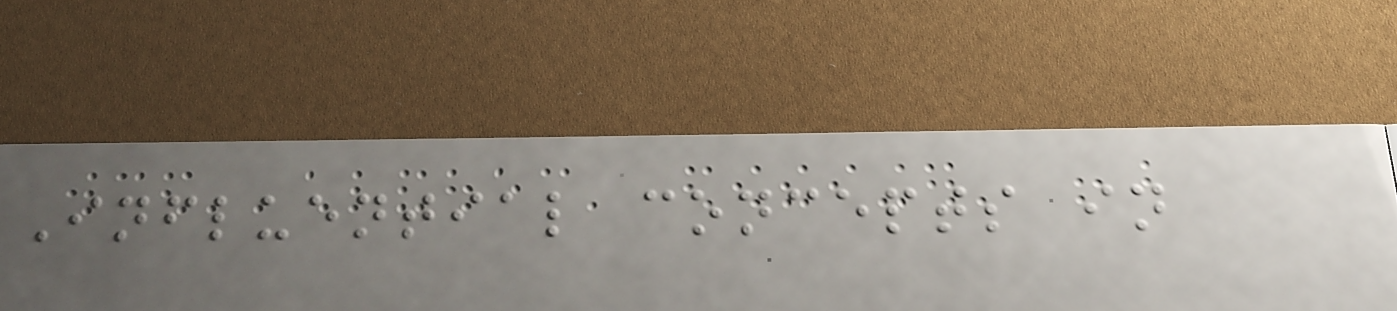Influential concepts in
